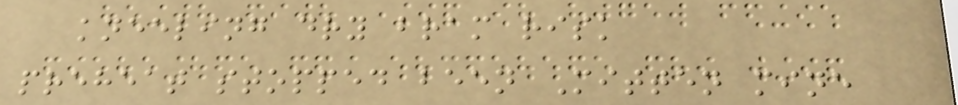kneeling dry bram risk
preheat stopped been Mitten mine
